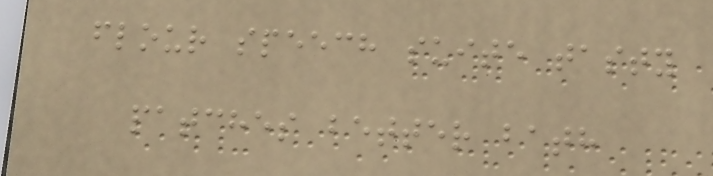flour speech suite tasty
patches better bath
